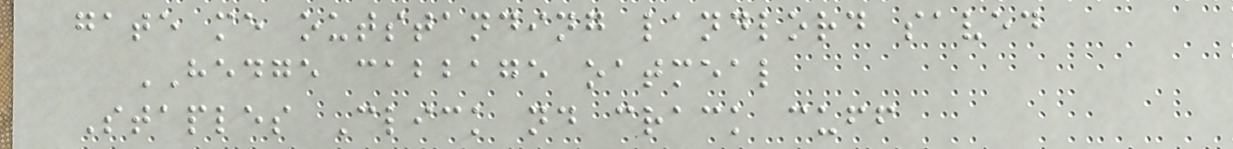gate me outstanding landlord saved
HEDGE cabbage oatmeal
Staples Click nd crack cuff
